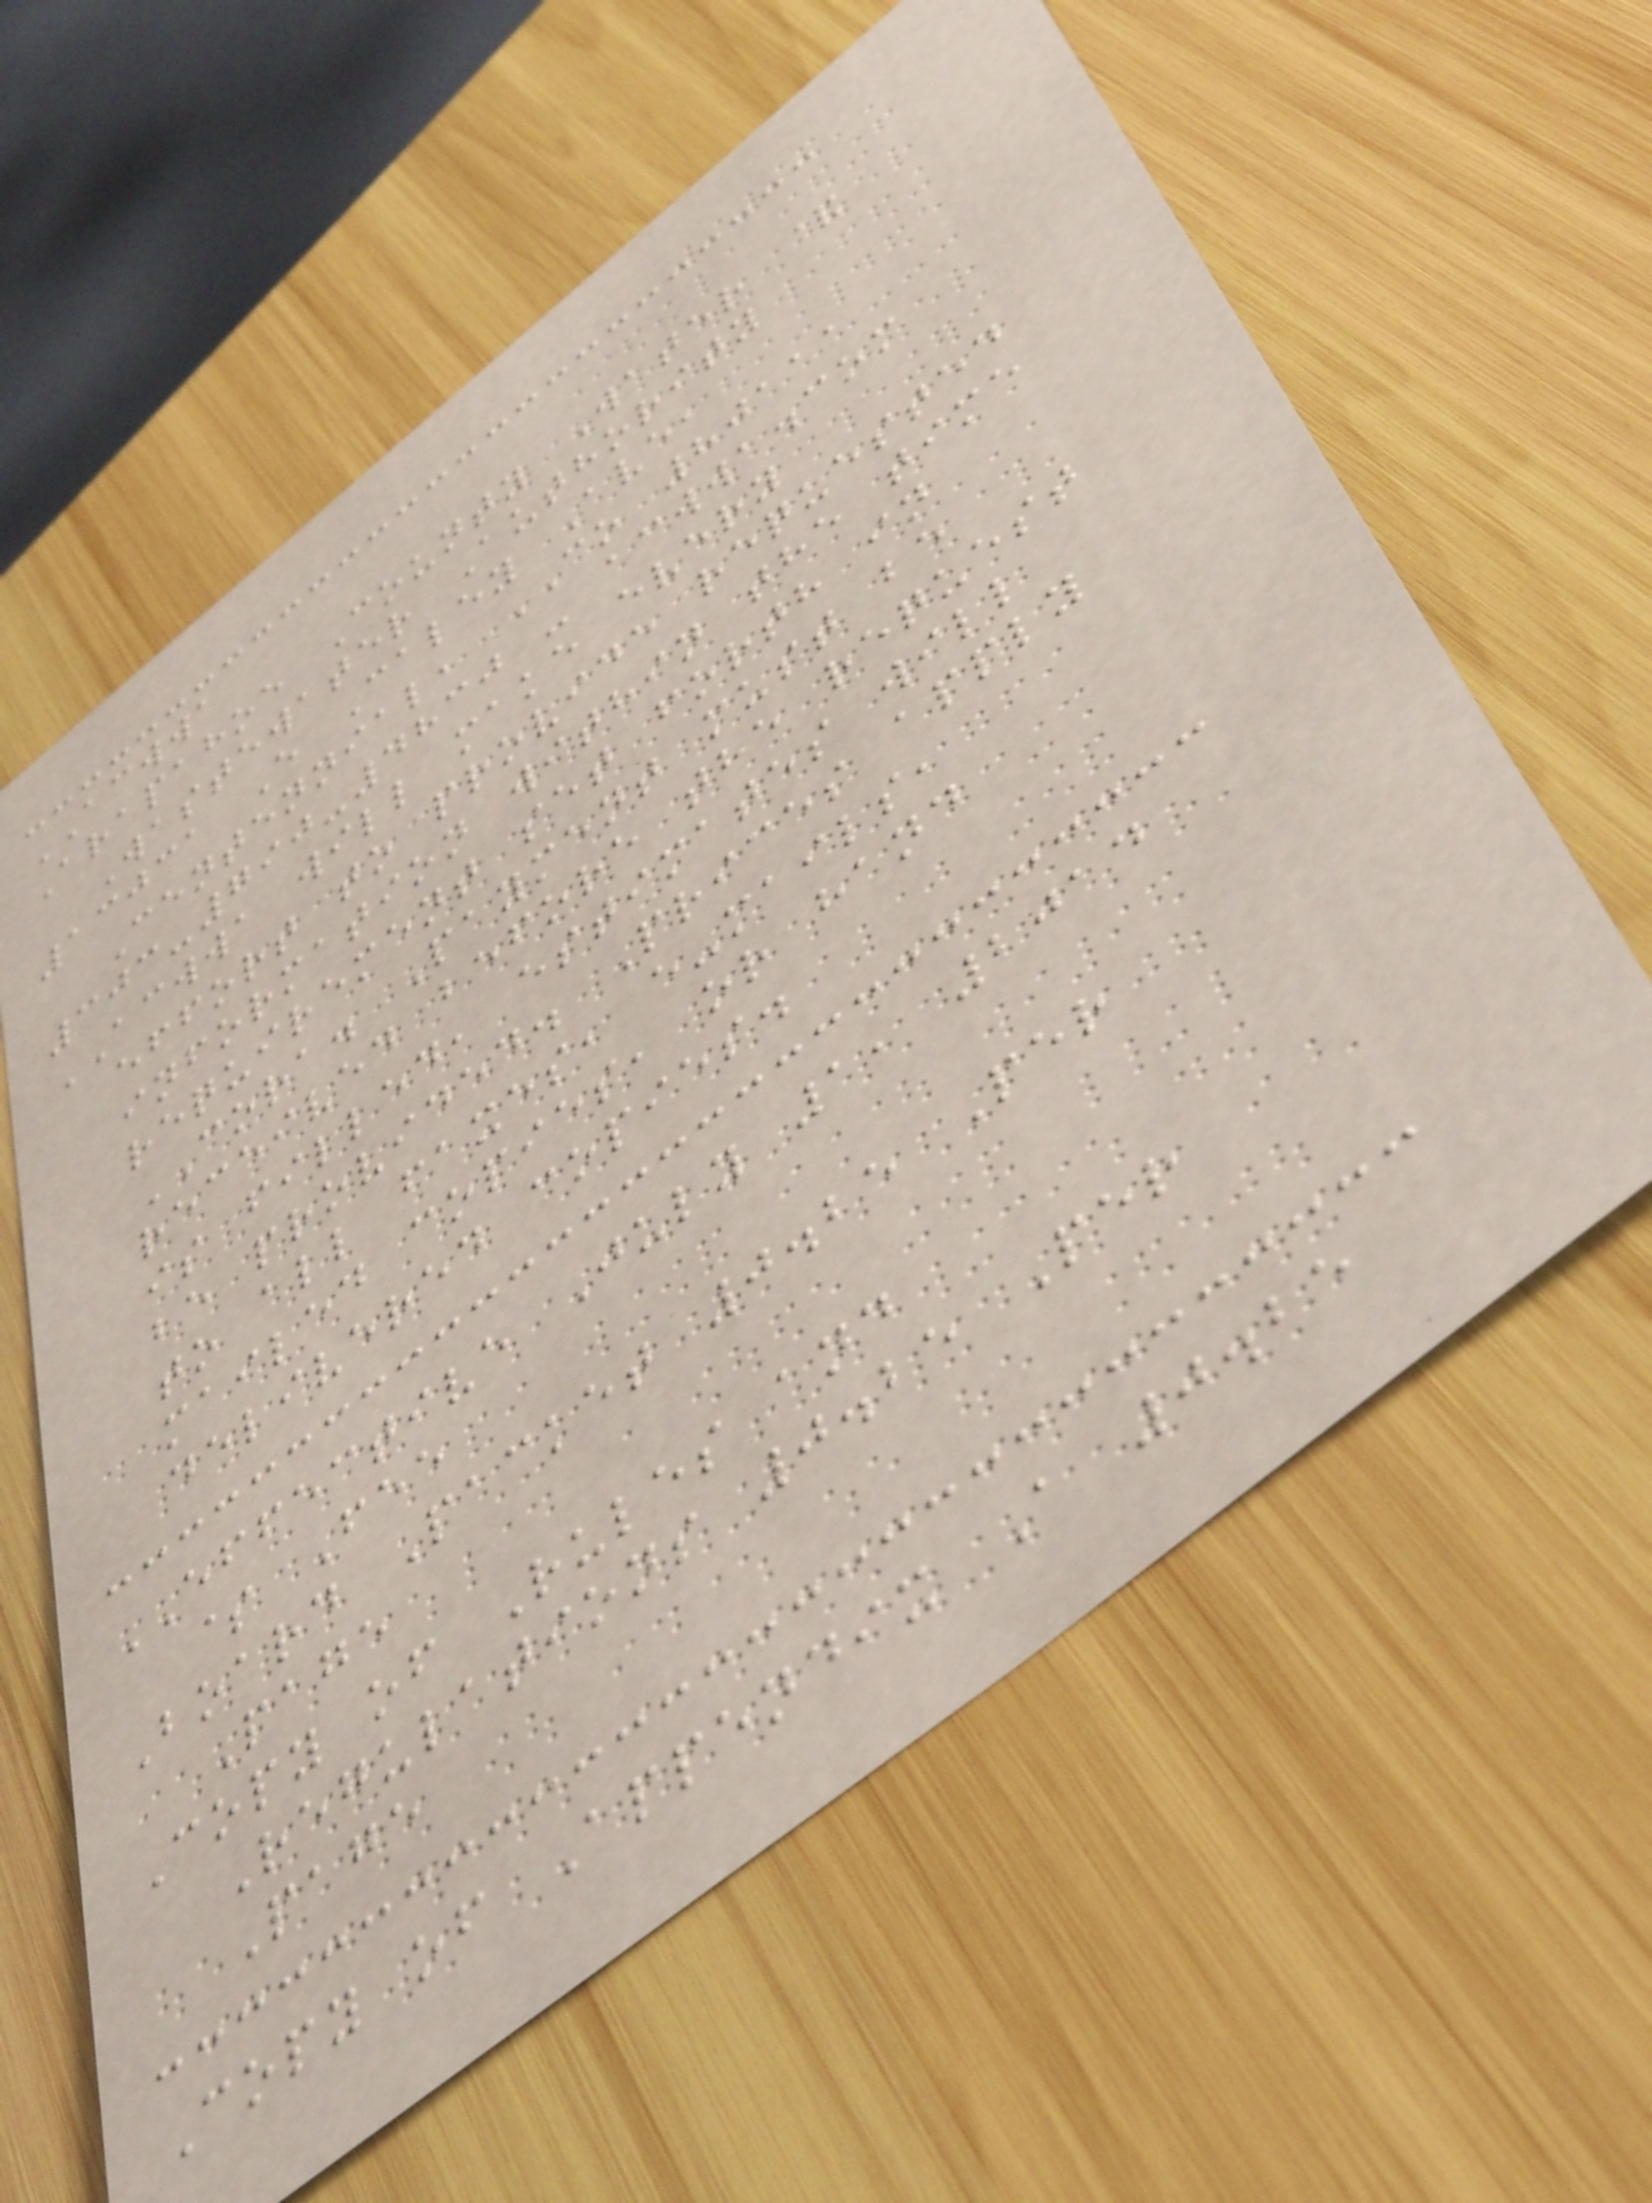ACWWA
Arapahoe County Water &
Wastewater Authority
13031 E Caley Ave,
Centennial, CO 80111
303-790-4830 - acwwa.com
ACWWA will make every
effort to provide requested
information within the time
requirement set forth in
CORA. Payment must be
received before the request
is filled, estimates will
be provided. Prices apply
to all faxes, e-mails,
mailed copies, or hand
delivered copies.
EFFECTIVE July 1, 2014
$ Fee
Board Packet 0.25 Per
Page
Copy of Rules and
Regulations 0.25 Per
Page
Copy of Appendix A 0.25
